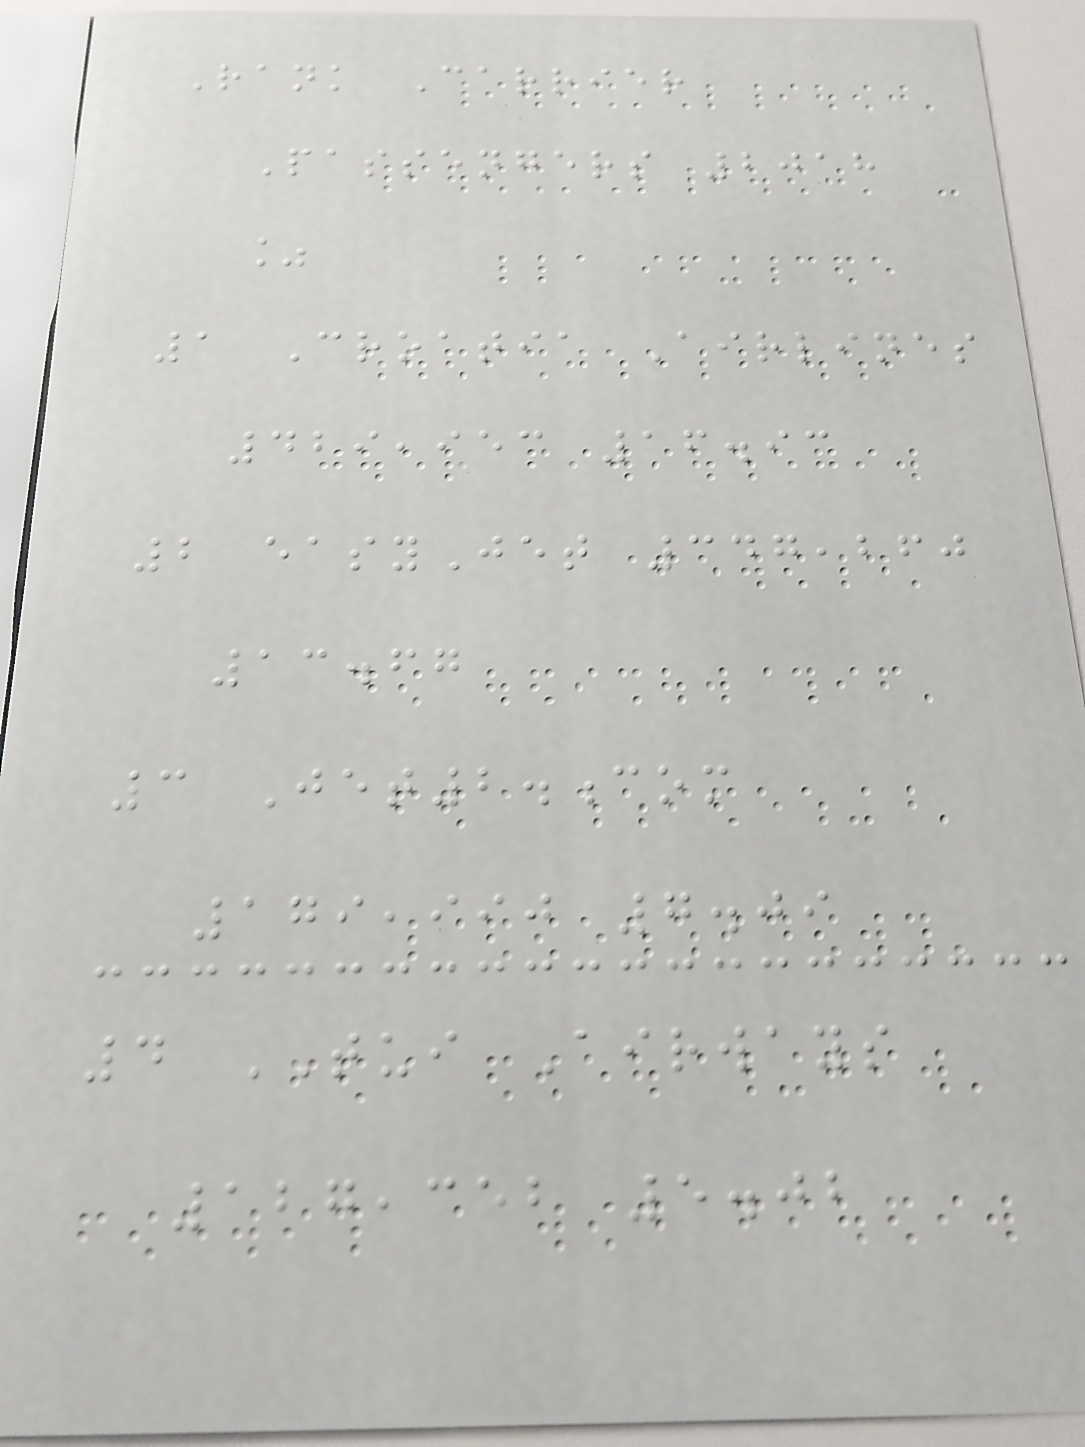Rank Carrier
Passengers 2018
%
1 Croatia Airlines
429,953 16.93
2 easyJet 347,260
13.67
3 Jet2.com
179,990 7.09
4 TUI Airways
127,352 5.02
